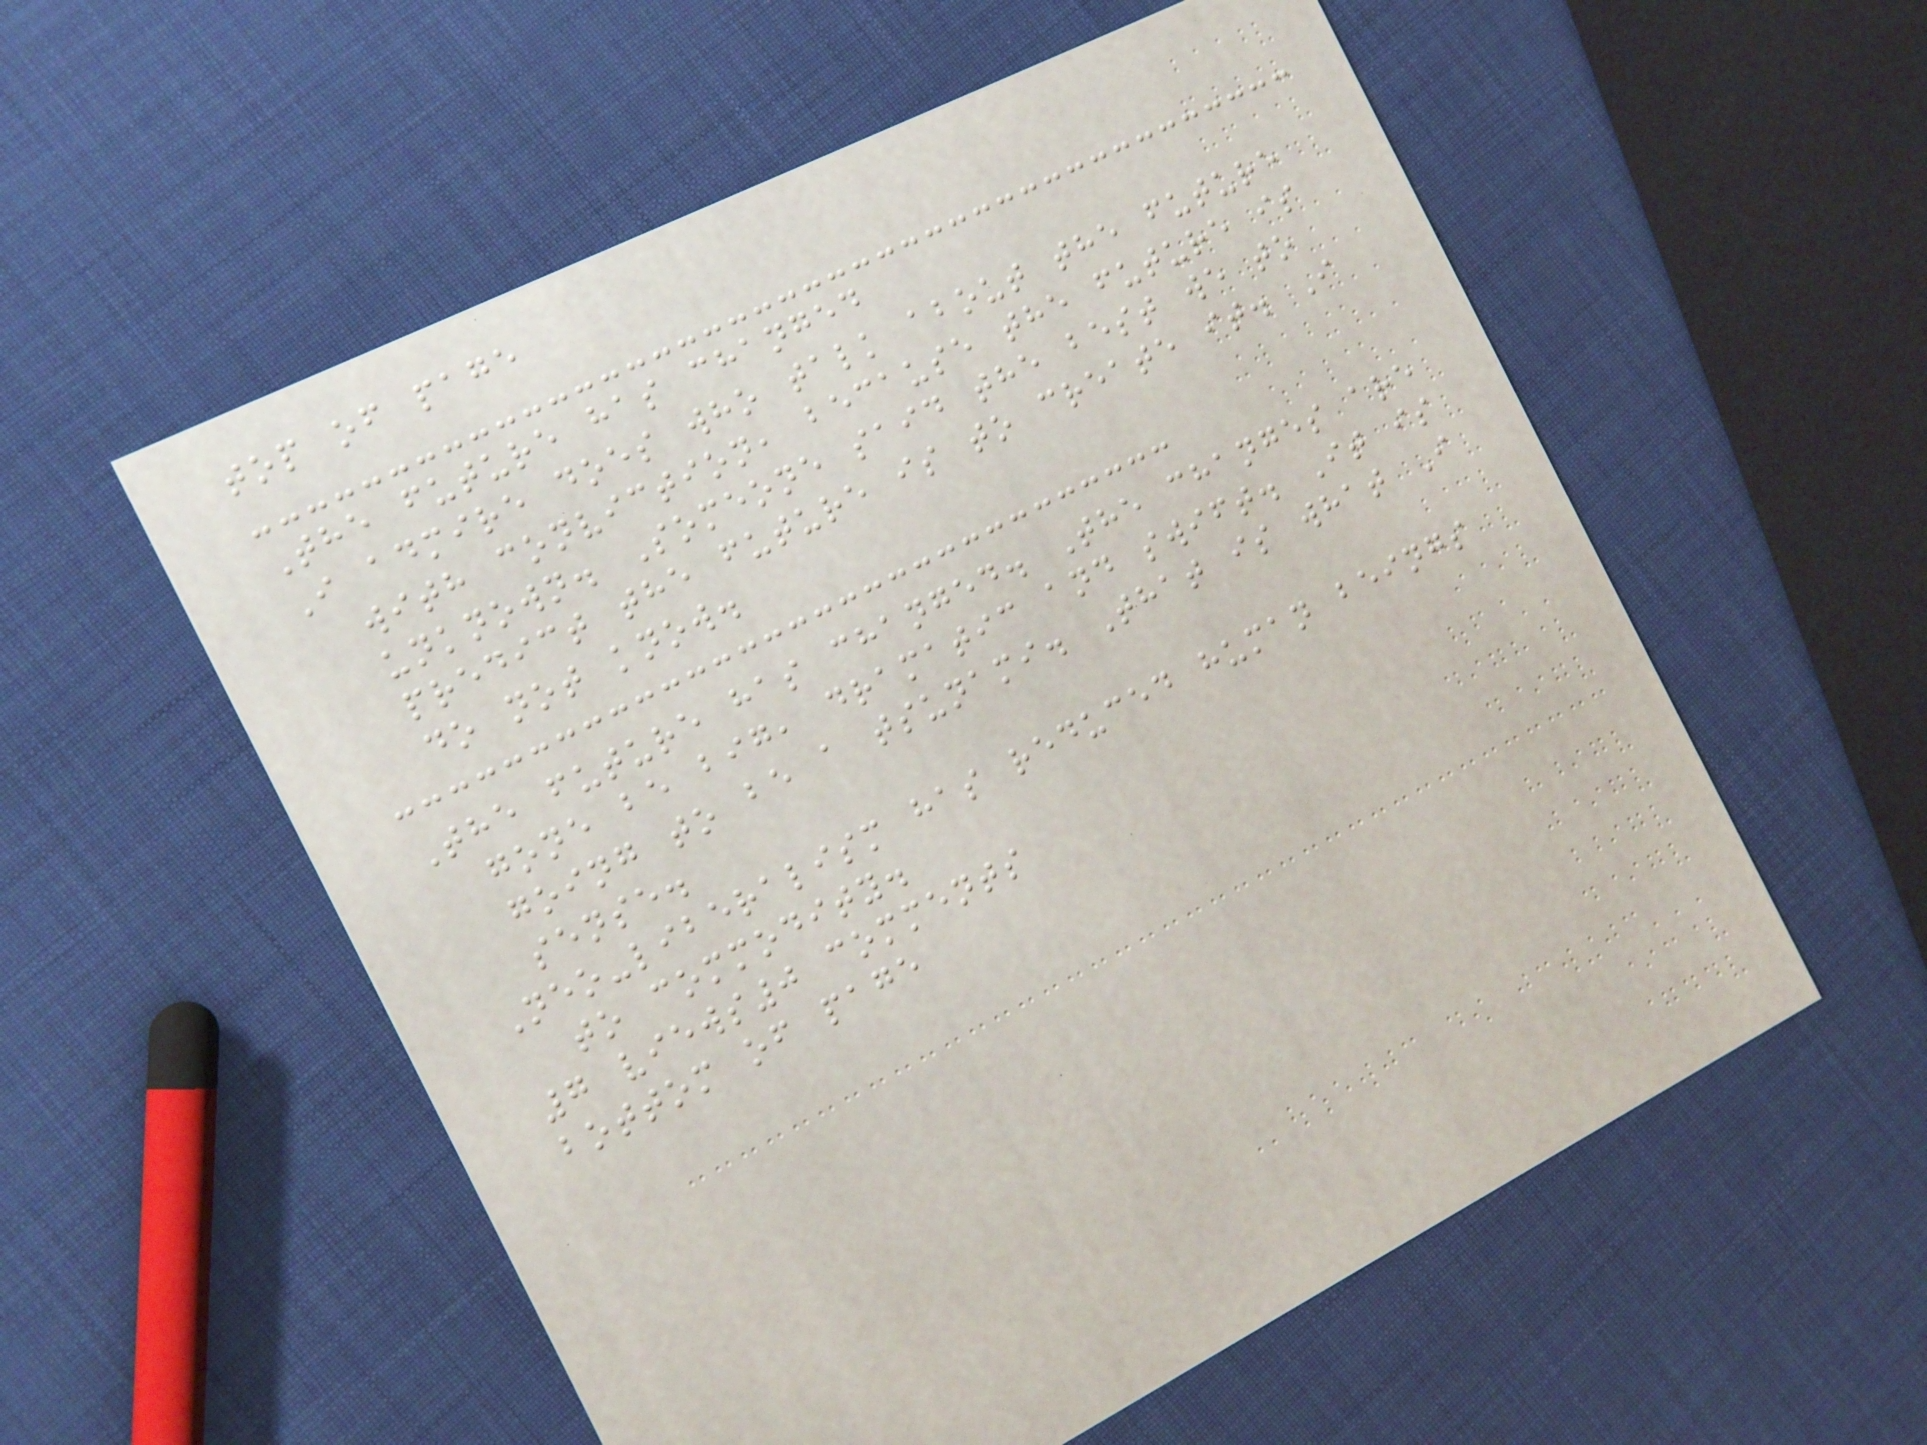top of page
The future has changed
I admire does who talk about the future
with conviction, because the future is
unknown. Someone said the best we to
predict the future is to create it. I
do not know.
The future has changed. The changes are
gone be big, dramatic and swift. It is
going to be a tsunami. That is what I
sense.
Neo-liberalism has reduced human beings
to commodity.
7 views0 comments
bottom of page
